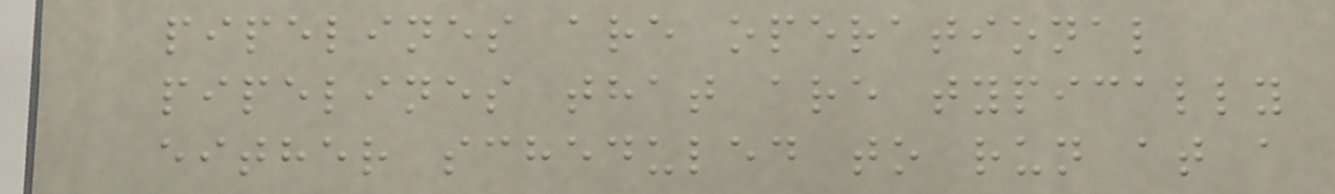pipelines are operational
pipelines that are typically
either scheduled to run at a
